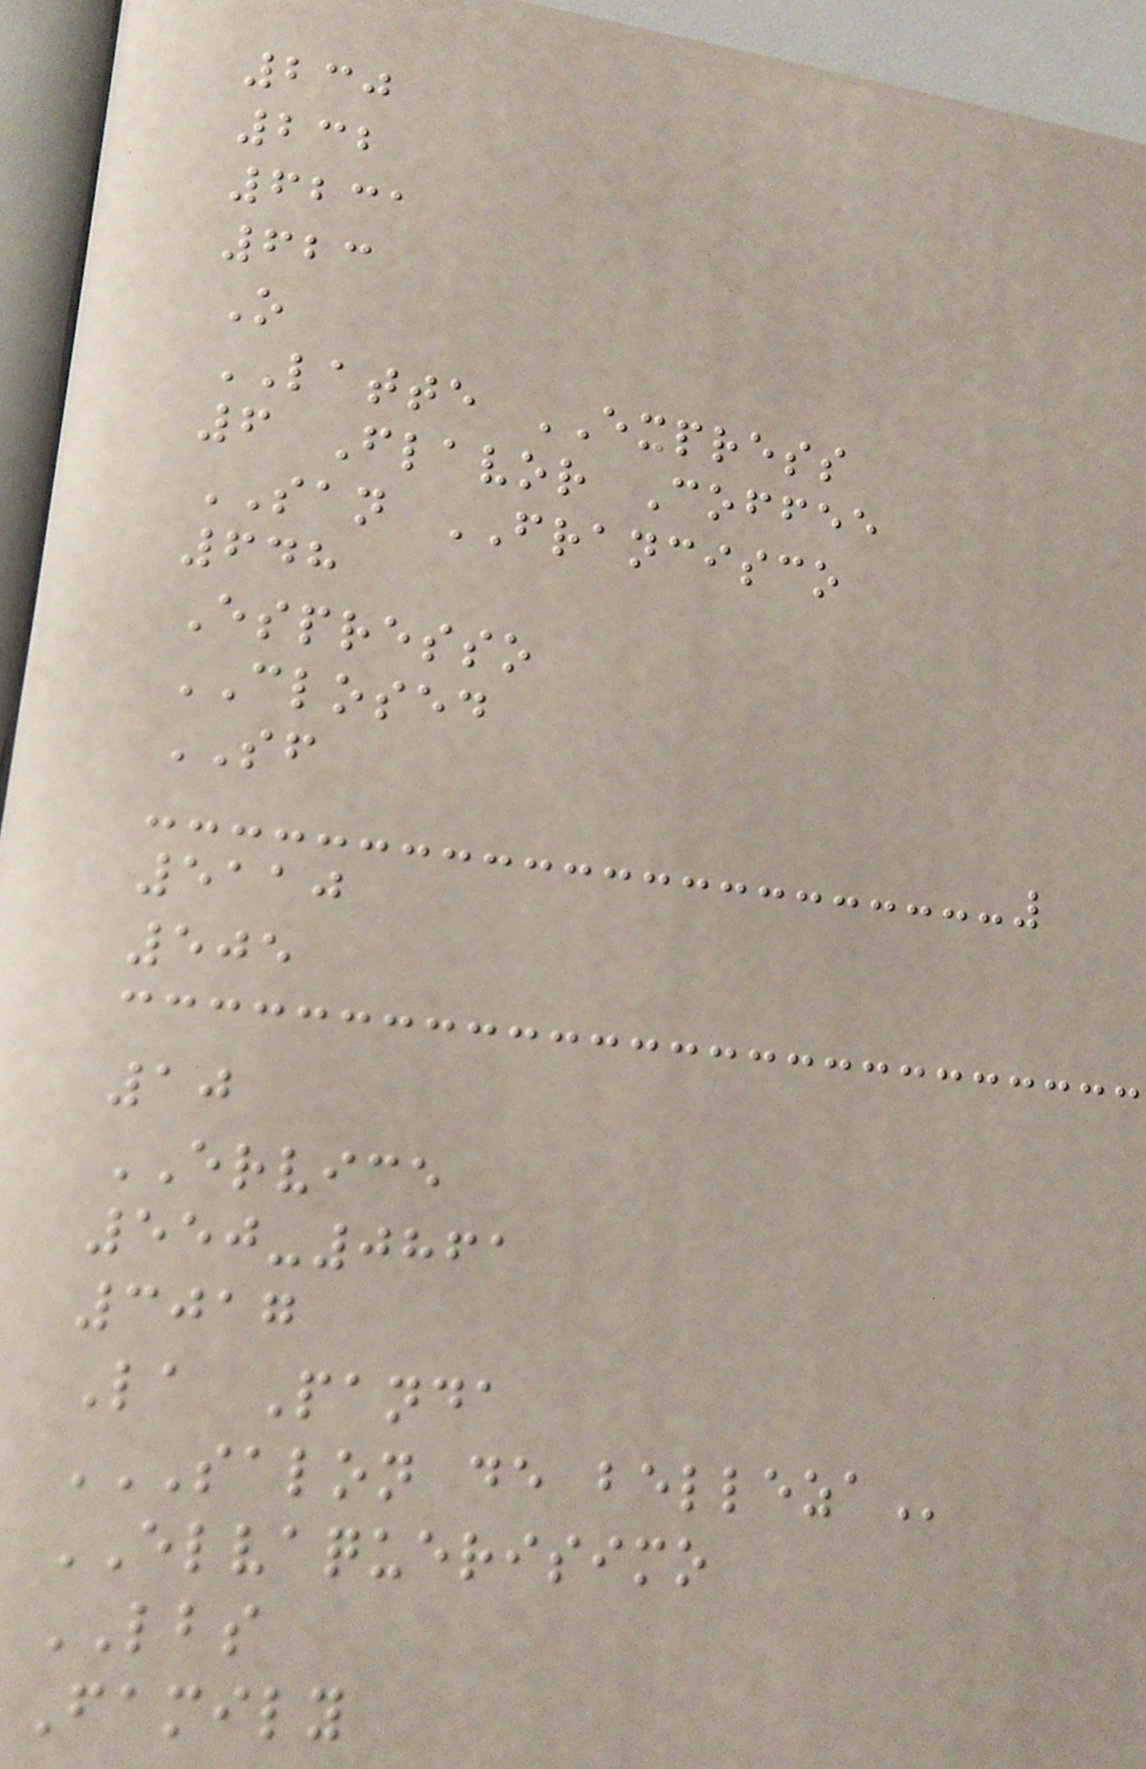230
232
6231
623
O
LATTE EXPRESS
6 Flavor Coffee
SAN FRANCISCO
648
Espresso
CLOSED
SF
5110
505
10
ERVICE
550-0861
3017
La Panda
SALON DE BELLEZA
ELVAQUERISIMO
LBS
Family
